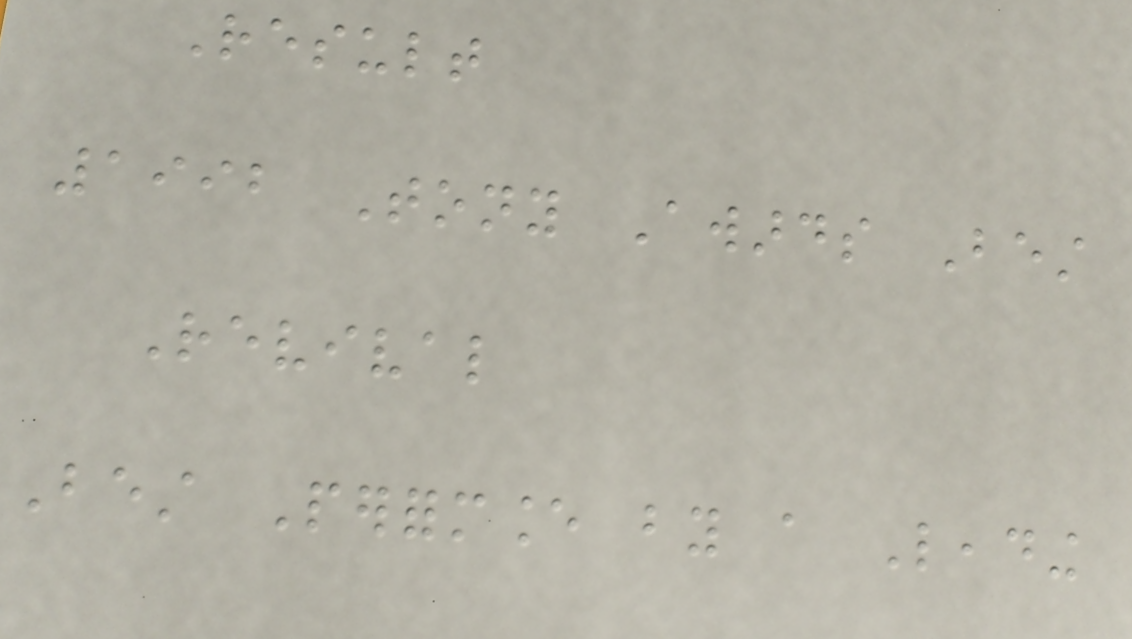Result
1992 Tony Awards Best
Revival
Best Performance by a Leading
